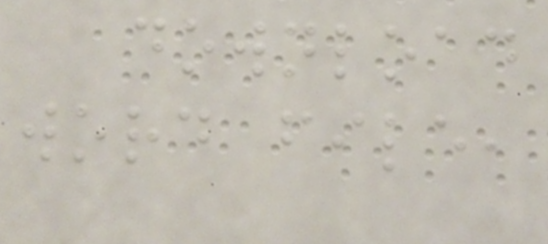download
word file,
